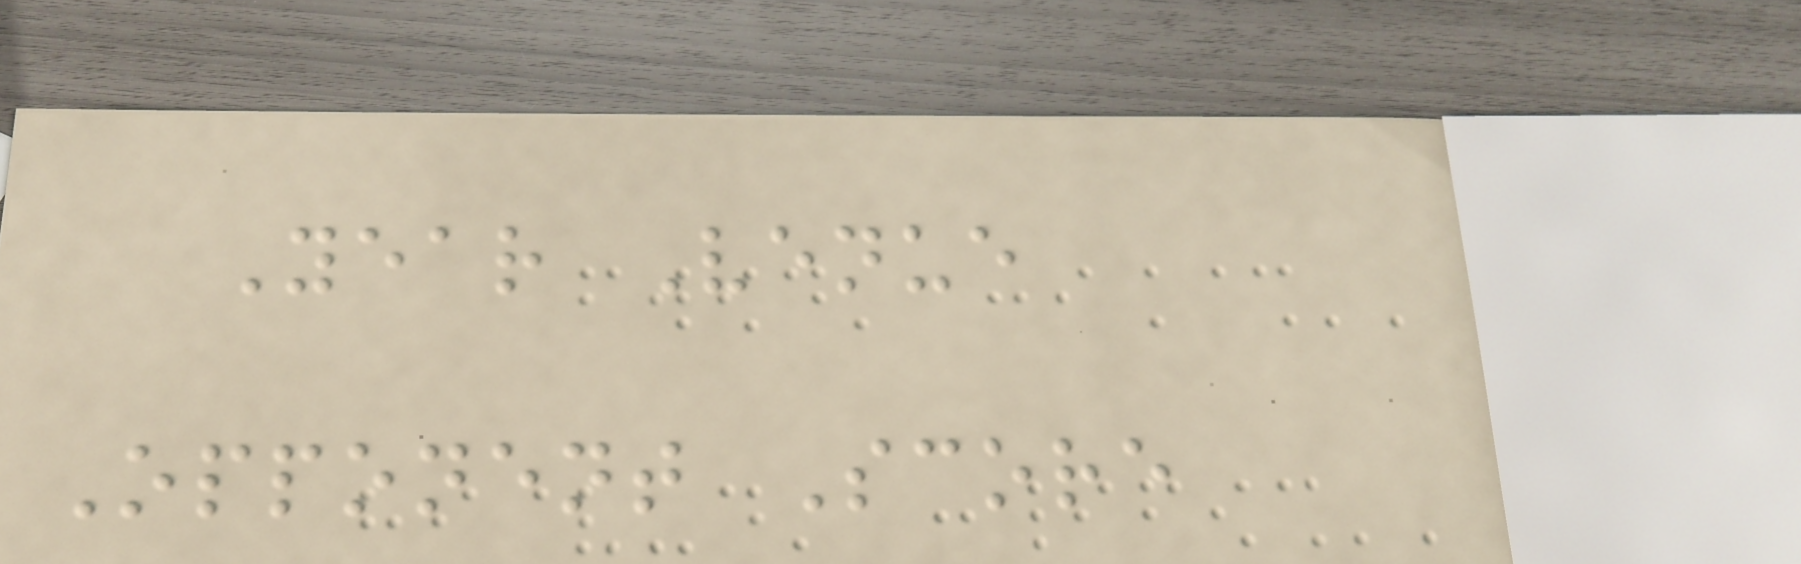Year Venue
Opponent Score
